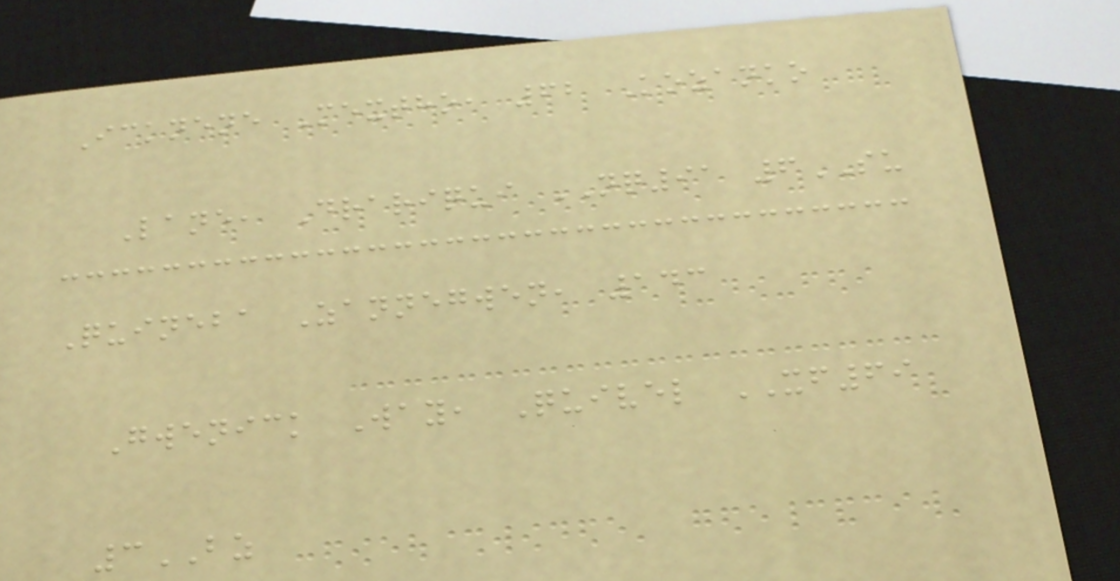Icknene Mextho, 62 Kozanko
Lane, Drariqui NQ91 6SU
Quineba Zannegwen, 143
Gwenick Way, Quivel XF69
3BZ
